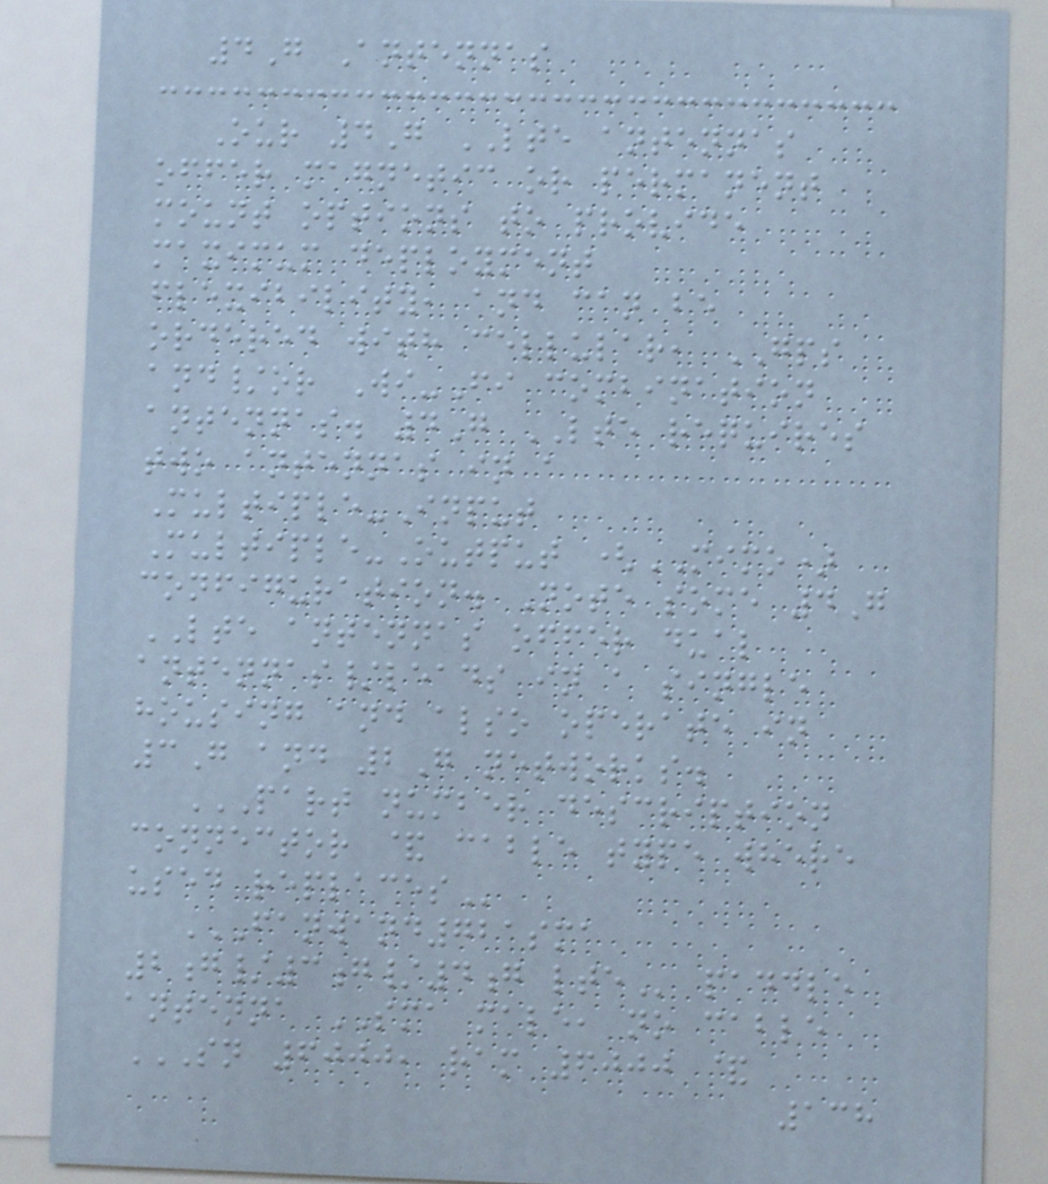4G Antennas
Our 4G LTE antennas
offer magnetic or permanent
mount options to provide
maximum deployment
flexibility, and can be
ordered with cellular, GPS
and/or Wi-Fi combination
antennas. 4G LTE requires
two antennas in a
Multiple-Input
Multiple-Output (MIMO)
configuration. Note some 4G
LTE antennas offer dual
antennas/leads in a single
housing and also operate in
3G and 2G networks.
PART NUMBER DESCRIPTION
CONNECTOR & CABLE TYPE WHERE
USED REPLACES
FANWAND721SMA
2G/3G/4G LTE paddle
antenna SMA male, no cable
SN 6000, RAM 6000 &
138
